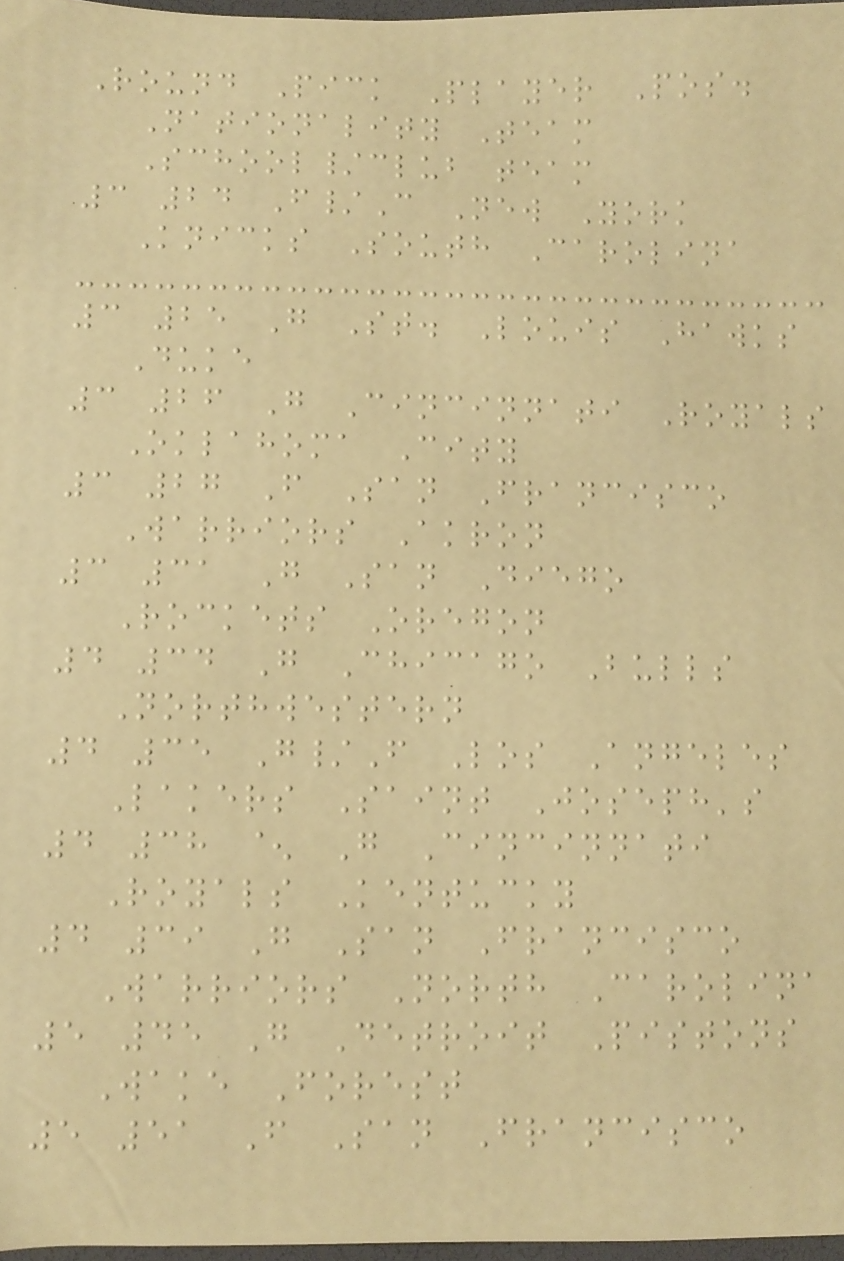Round Pick Player Pos.
Nationality Team
School/club team
3 24 F/C New York
Knicks South Carolina
3 25 G St. Louis Hawks
Duke
3 26 G Cincinnati Royals
Oklahoma City
3 27 F San Francisco
Warriors Akron
3 31 G San Diego
Rockets Oregon
4 34 G Chicago Bulls
Northwestern
4 35 G/F Los Angeles
Lakers Saint Joseph's
4 38 ^ G Cincinnati
Royals Kentucky
4 39 G San Francisco
Warriors North Carolina
5 45 G Detroit Pistons
Wake Forest
5 51 F San Francisco
